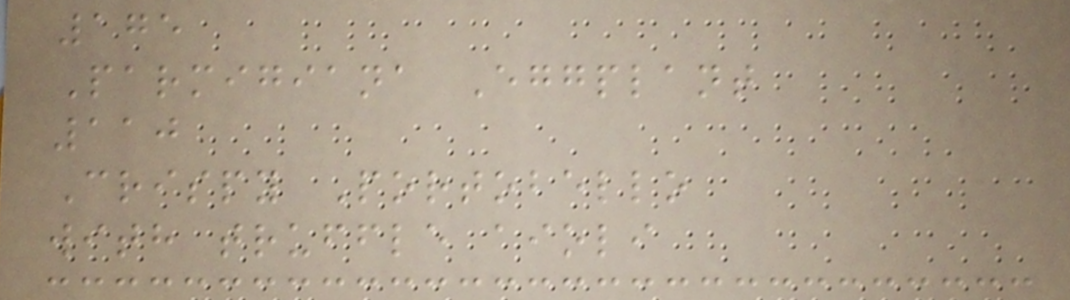175
Parmigiana Eggplant
110
Crispy Portobello
with truffle aioli
